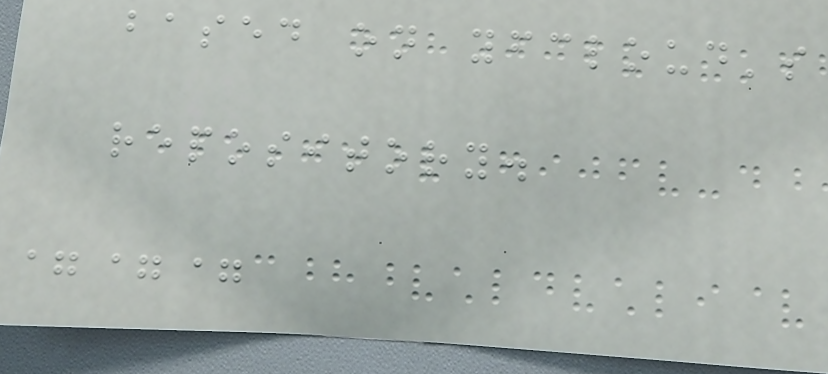based on yfcloud's
repository.
===
